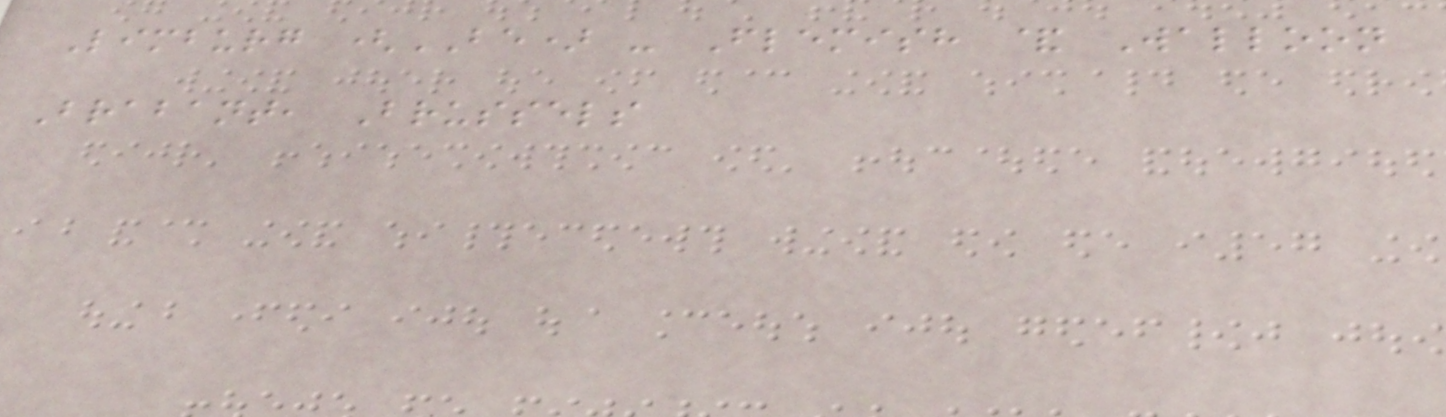Limburg (BE) - Flemish & Walloon
Brabant, Brussels
